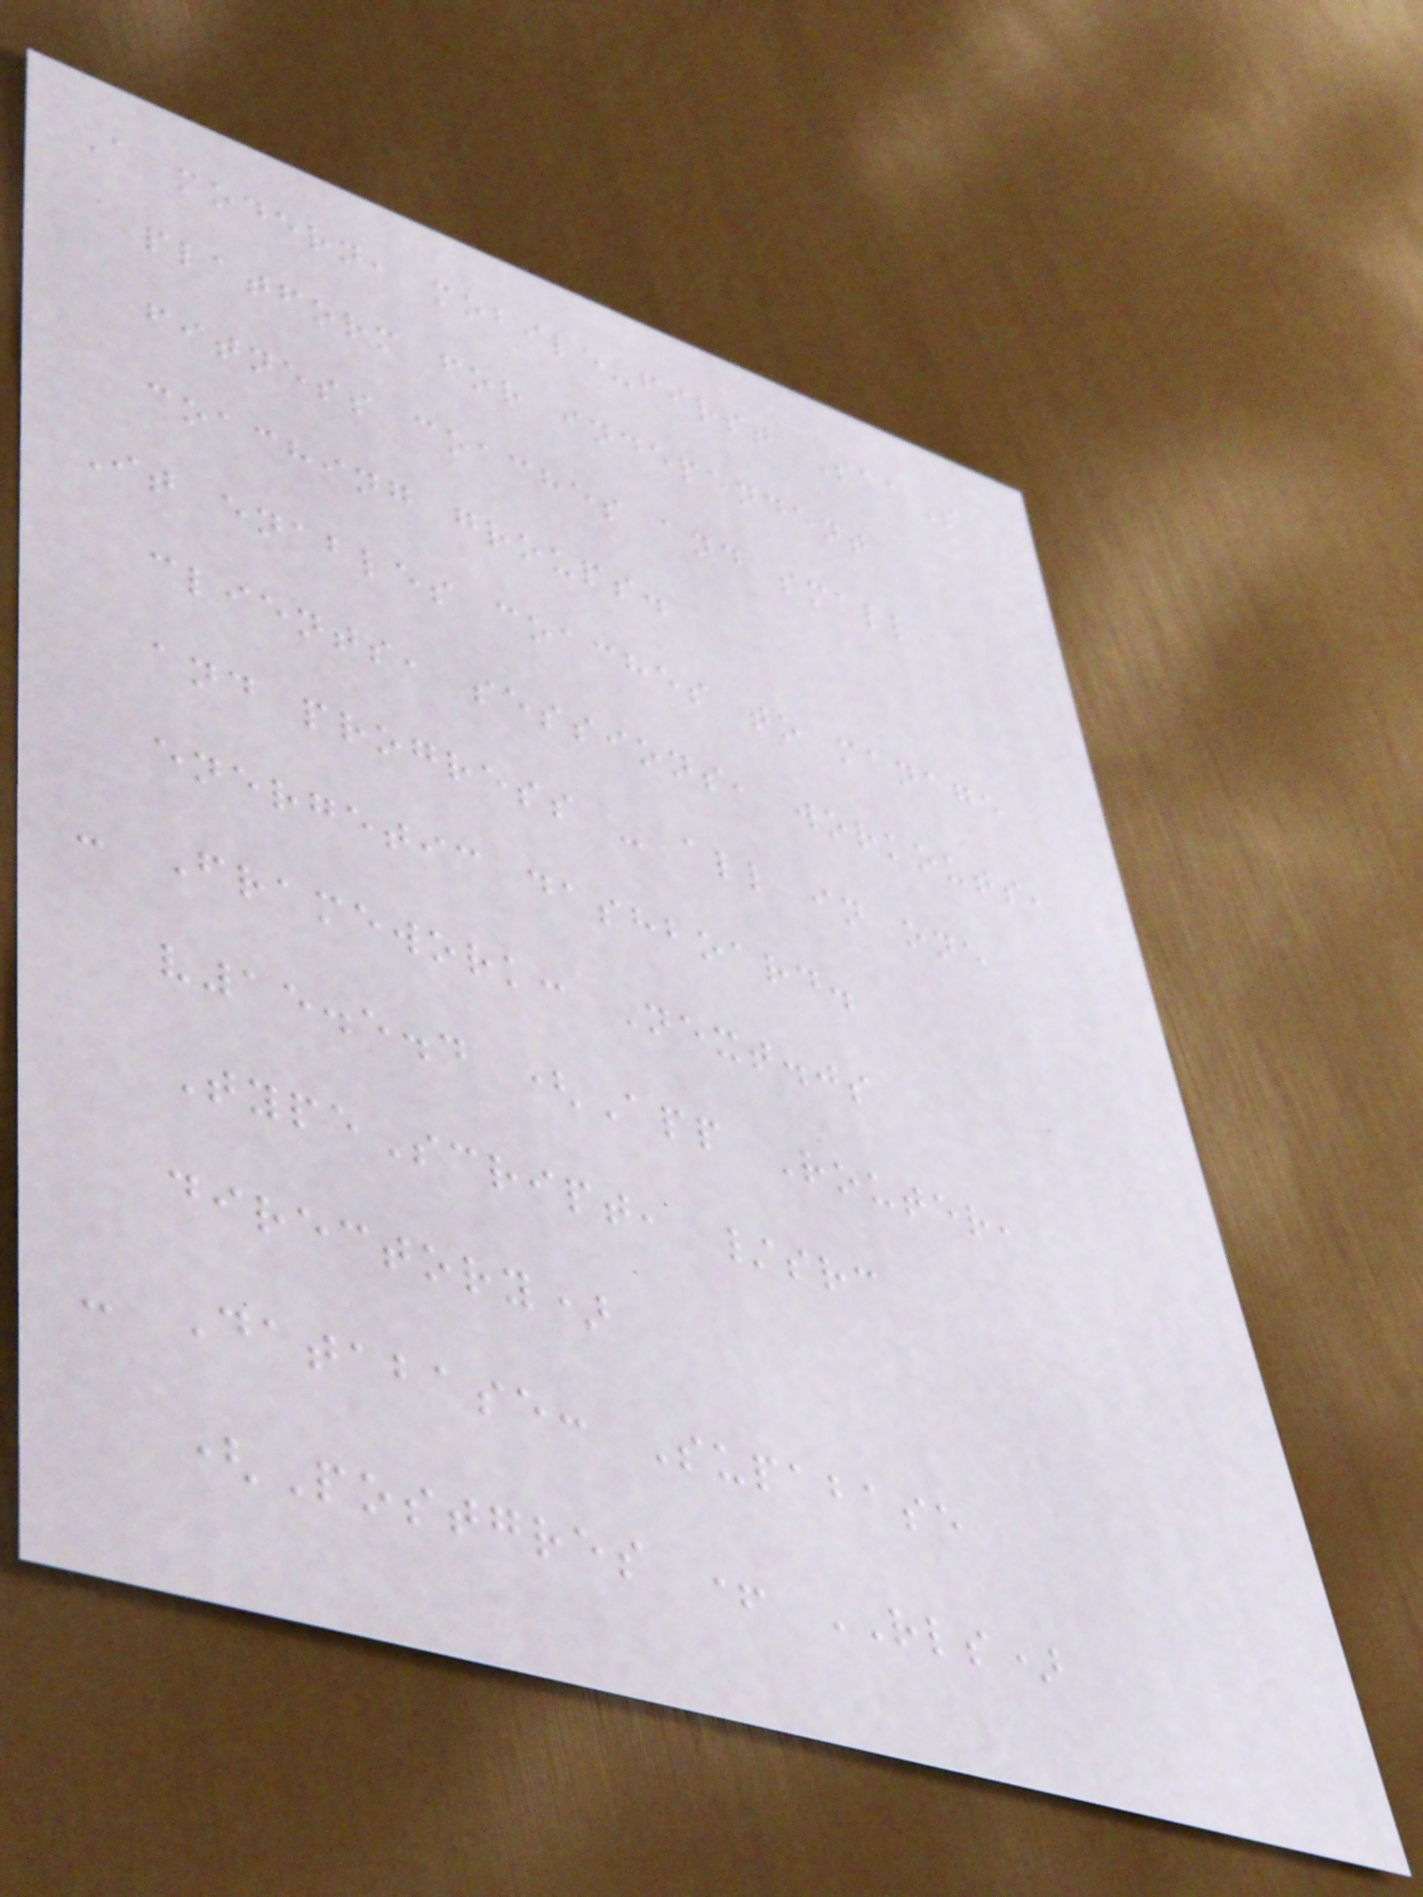A modern, mobile-first SaaS
platform for independent
fitness coaches and small
coaching groups.
It enables coaches to manage
clients, sessions, workouts,
and progress - all in one
energetic dashboard.
- Framework: Next.js
v15.5.4 (App Router,
TypeScript, /src
directory)
- Database: Supabase
(Postgres + RLS)
